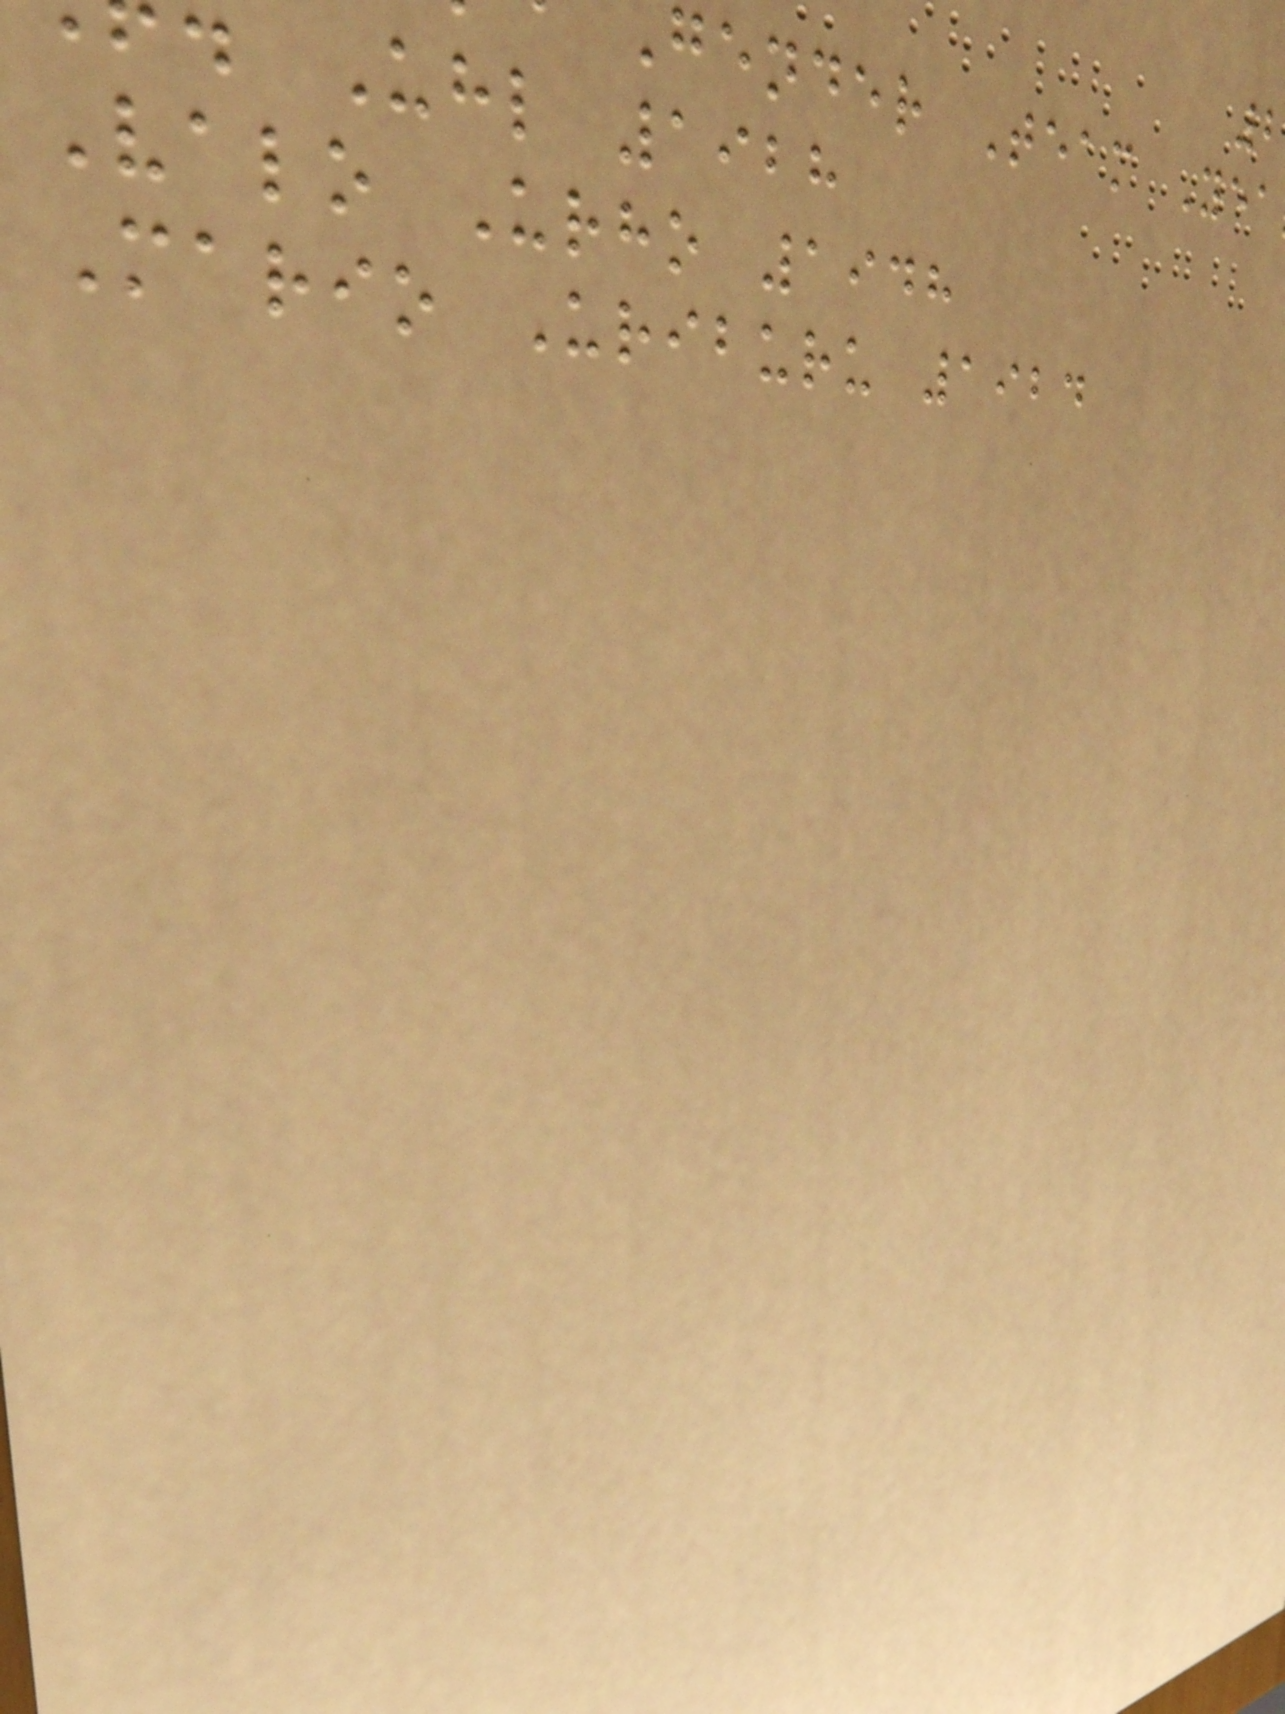gender Team Yea
Uhl 1928
Valo Urho 1948
Mario Uriburu 1924
